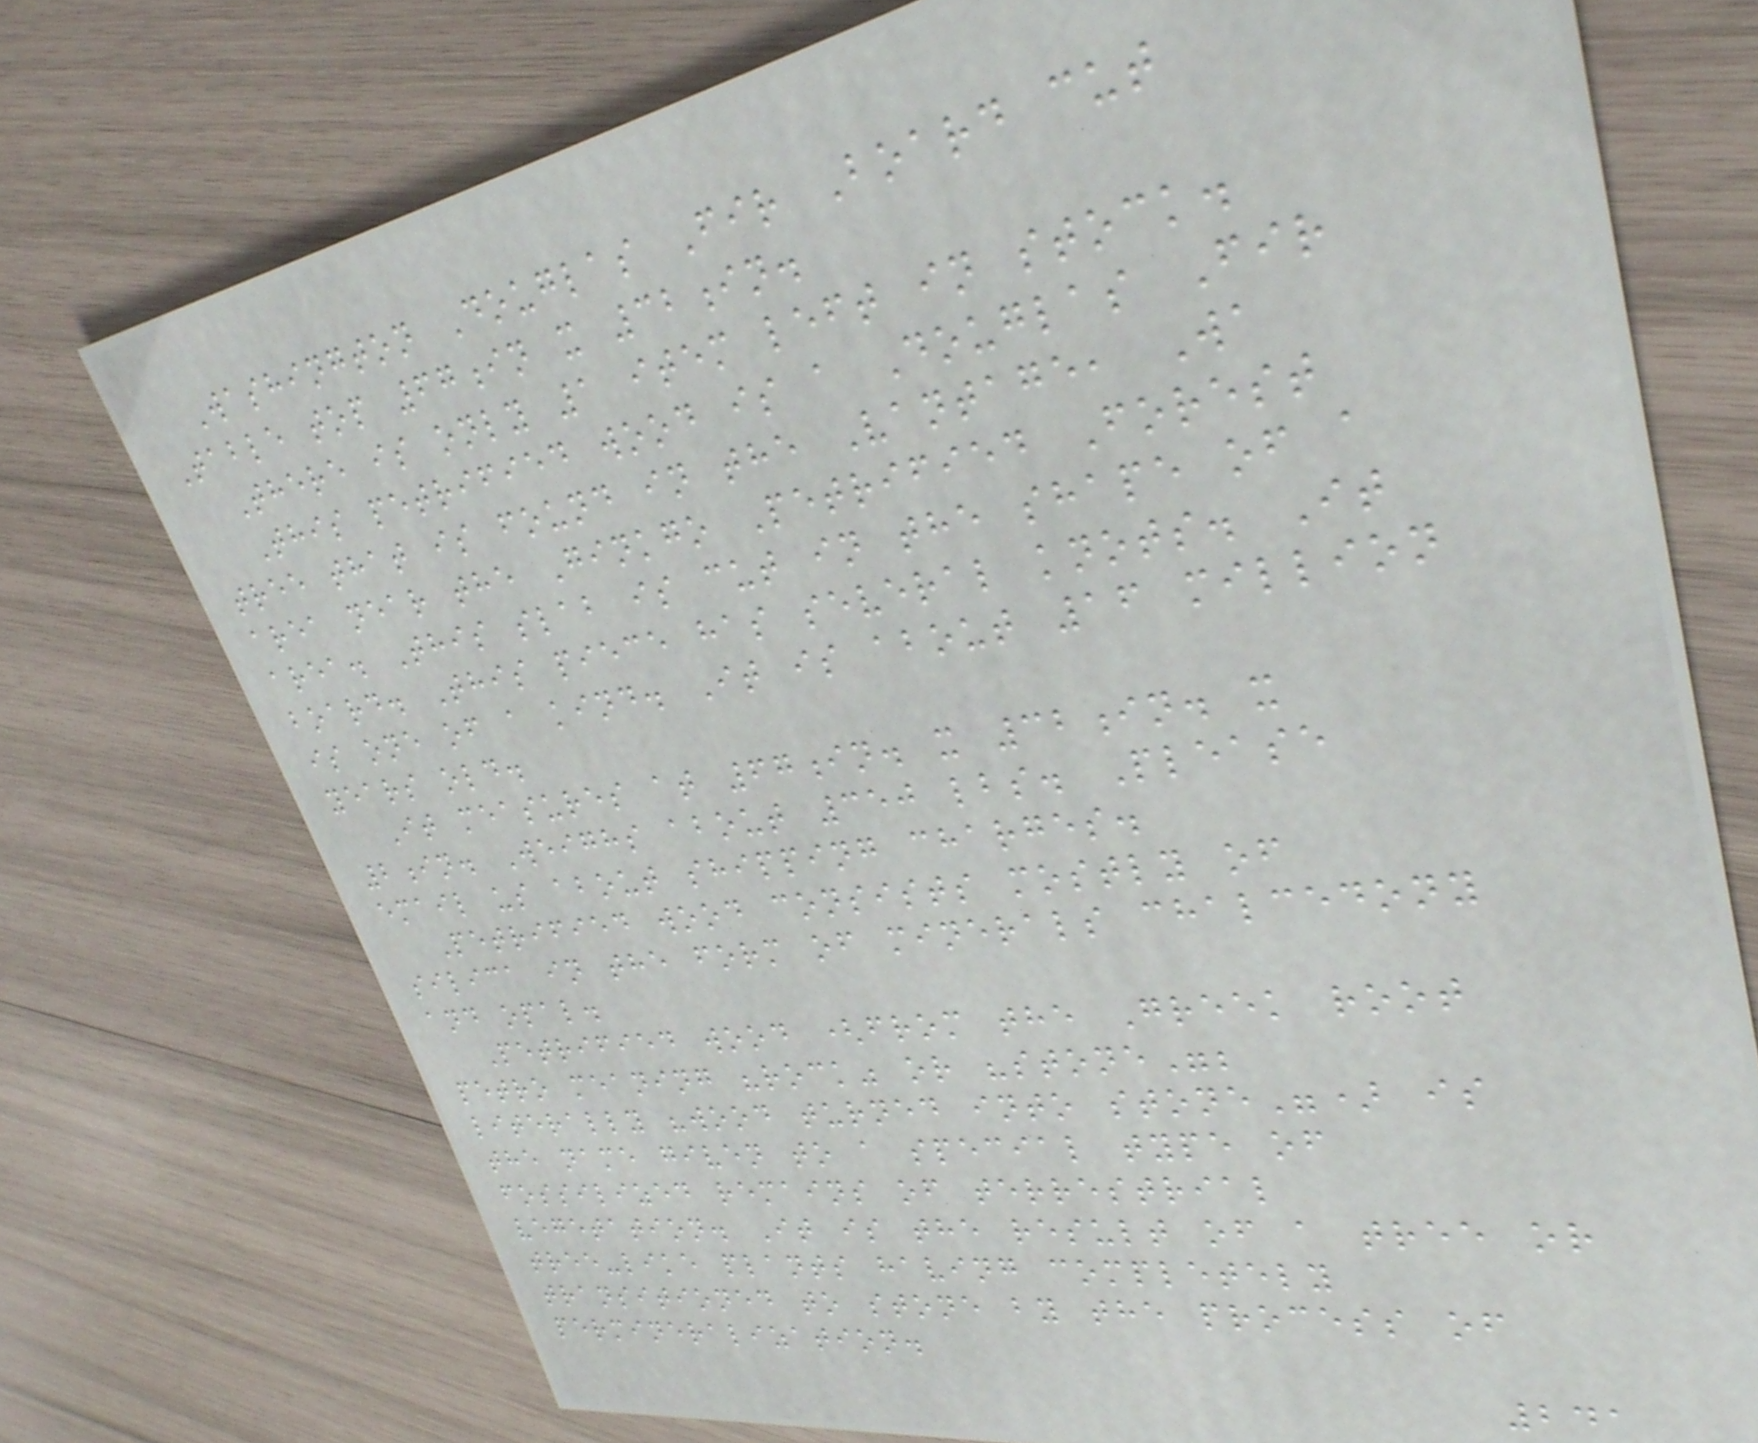Washington Douglas Fir Board cut
Table top 67in x 32in.
There is only 1 item left in stock.
This petrified wood is a Douglas Fir
tree that is found in the Vantage, Wa
area near the Ginkgo Petrified Forest
area. This slab is cut in the shape of a
board. This piece has several knots. It
is one of a kind. It is about 16 million
years old.
It measures at 67in. x 32in. x
2in. Weighs about 350 lbs. Please
email us about shipping charges.
Petrified wood consists mostly of
silica in the form of minerals chalcedony
and opal.
Petrified wood (from the Greek root
petro meaning "rock" or "stone";
literally "wood turned into stone") is
the name given to a special type of
fossilized remains of terrestrial
vegetation. It is the result of a tree or
tree-like plants having completely
transitioned to stone by the process of
permineralization.
241
